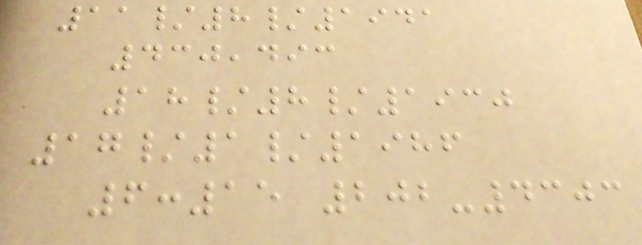11/8/1941
430,493
18/8/1930
17/1/1986
6:15 202-4303
